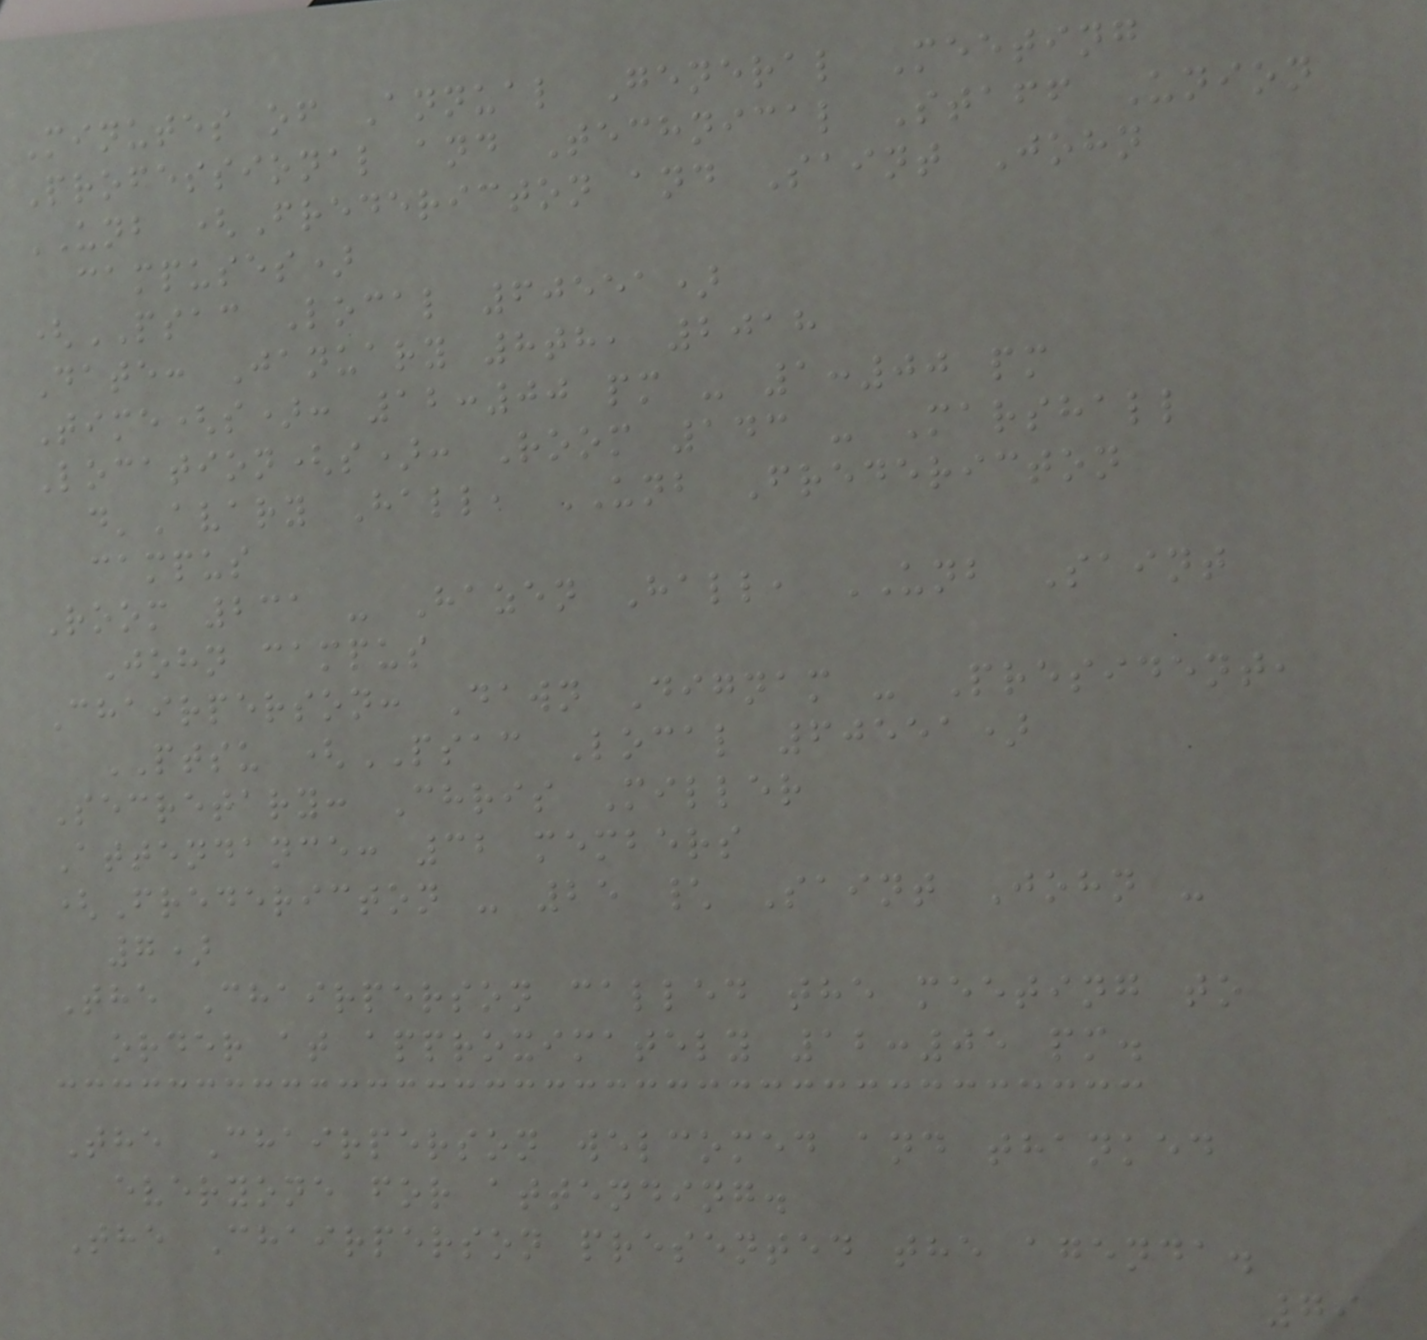Minutes of Annual General Meeting
Professional and Technical Staff Union
UNB (Fredericton and Saint John
campuses)
(PSAC Local 60551)
Date: January 8th, 2018
Time(s): 12:00 pm - 1:00 pm
Location(s): Room 143 - Marshall
d'Avary Hall, UNB Fredericton
campus
Room 231 - Hazen Hall, UNB Saint
John campus
Chairperson: Dawn Dignam - President,
PTSU (PSAC Local 60551)
Secretary: Chris Miller
Attendance: 32 members
(Fredericton - 25 \ Saint John -
7)
The Chairperson called the meeting to
order at approximately 12:05 pm.
The Chairperson welcomed and thanked
everyone for attending.
The Chairperson presented the agenda.
79
